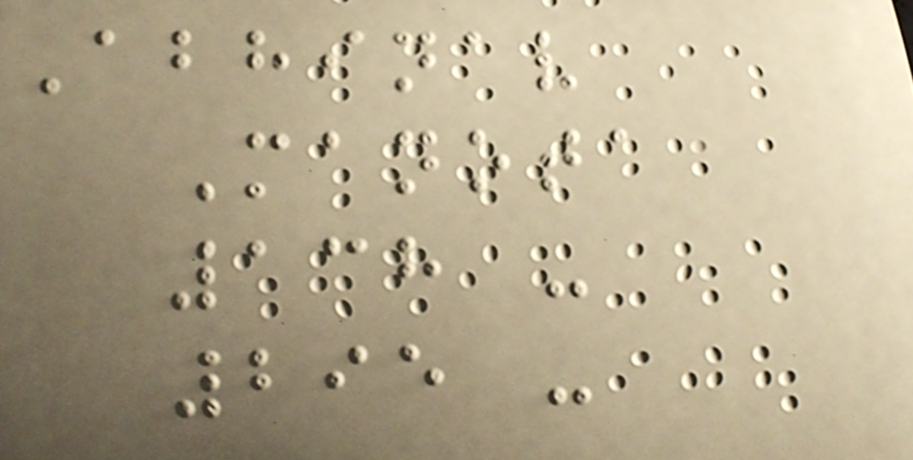Abhinav
Manota
138 -
295 -
